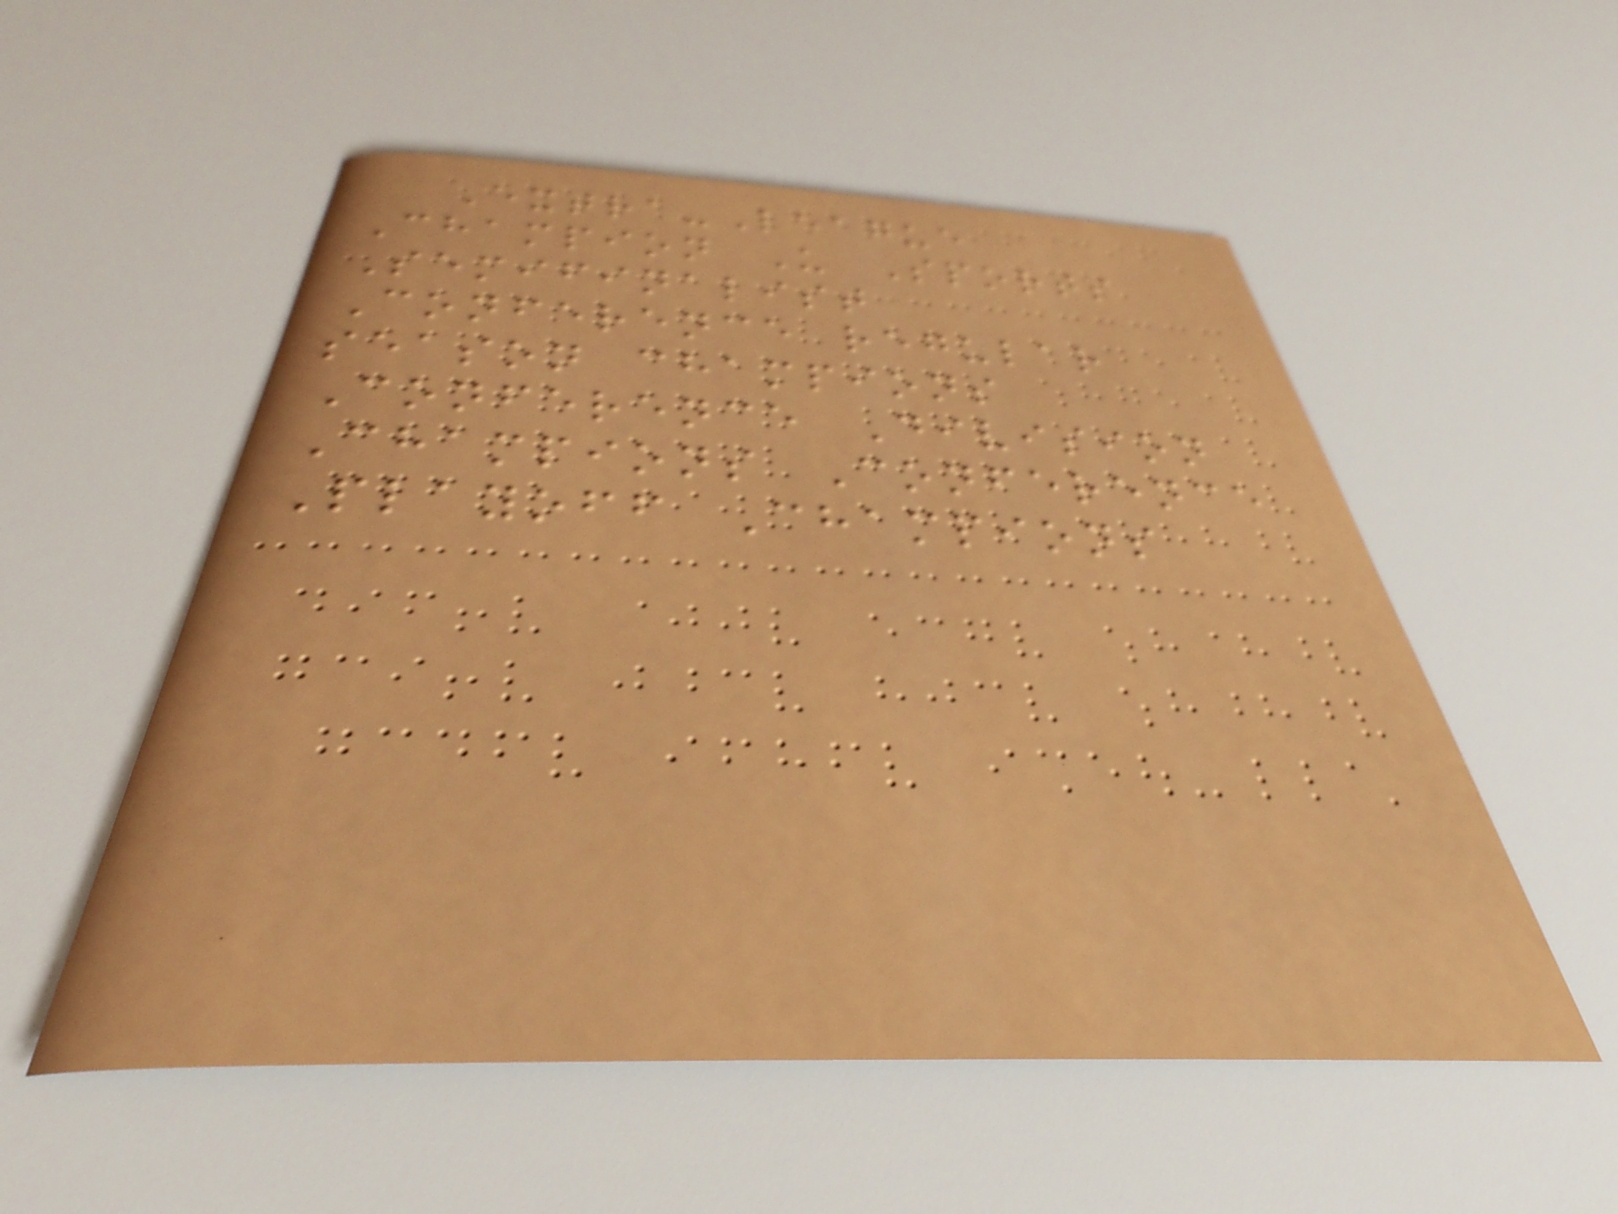Extra-League
Champion U Sports
Semifinalist
Conference regular
season champions
Conference Division
Champions Conference
Playoff Champions
